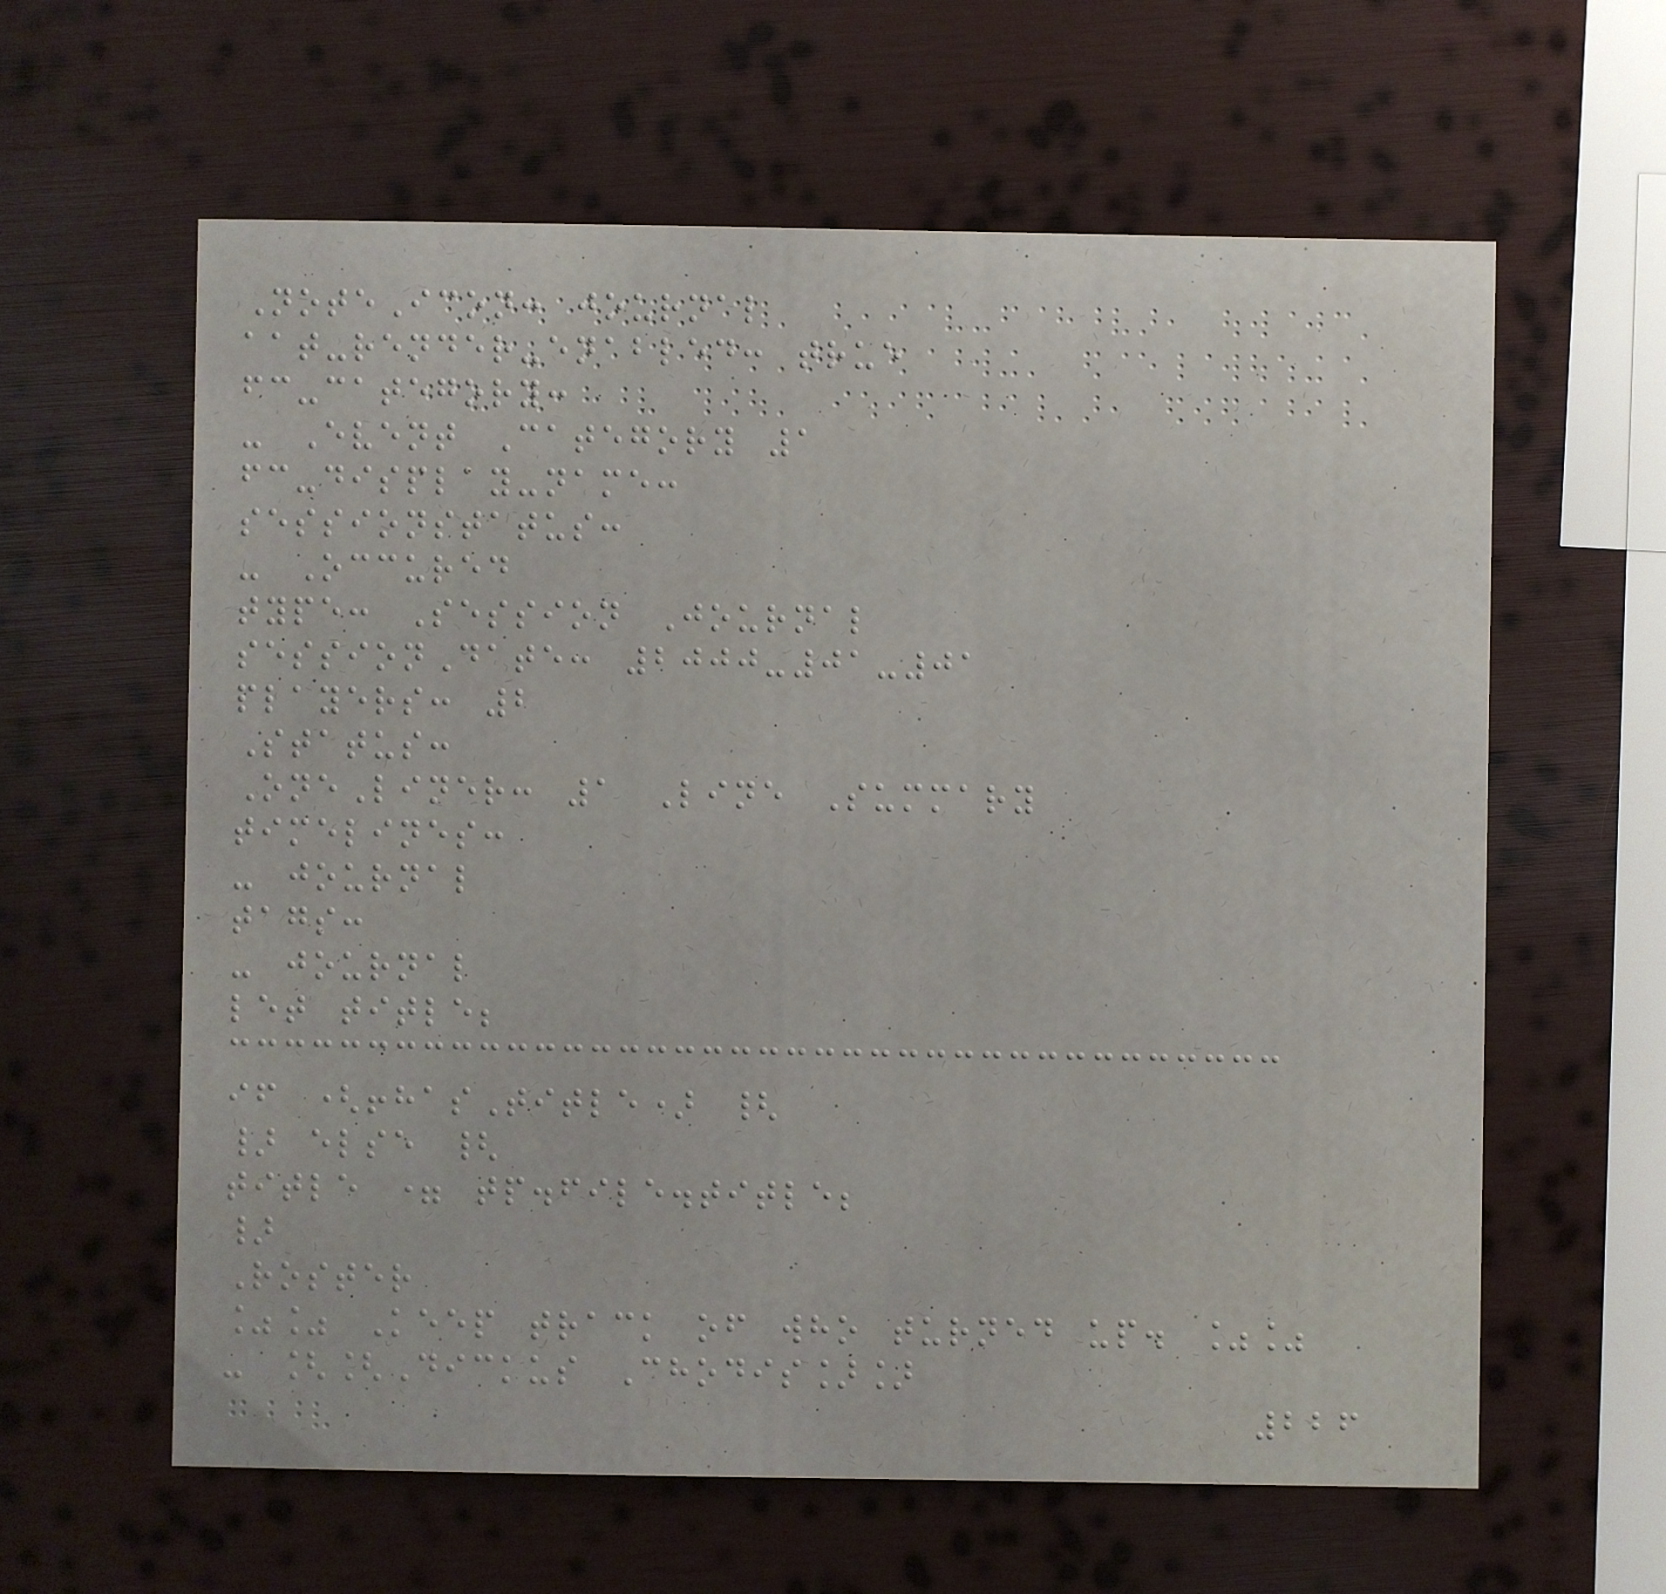NoteIcon: journal
aat-render-enabled: true
fc-category:
- Event Category 1
fc-display-name:
sessionstatus:
- Occured
type: Session Journal
sessionDate: 2000-01-01
players: 2
Status:
OneLiner: 1 Line Summary
timelines:
- journal
tags:
- journal
let title;
if (!hasTitle) {
} else {
title = tp.file.title;
}
Roster
%% Keep track of who turned up. %%
- [[Dickus Chodis]]
226
